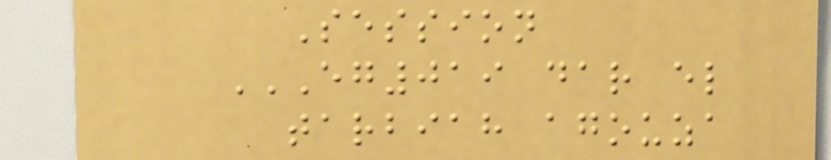Session
EG019 DAR EL
TARBIAH AGOUZA
